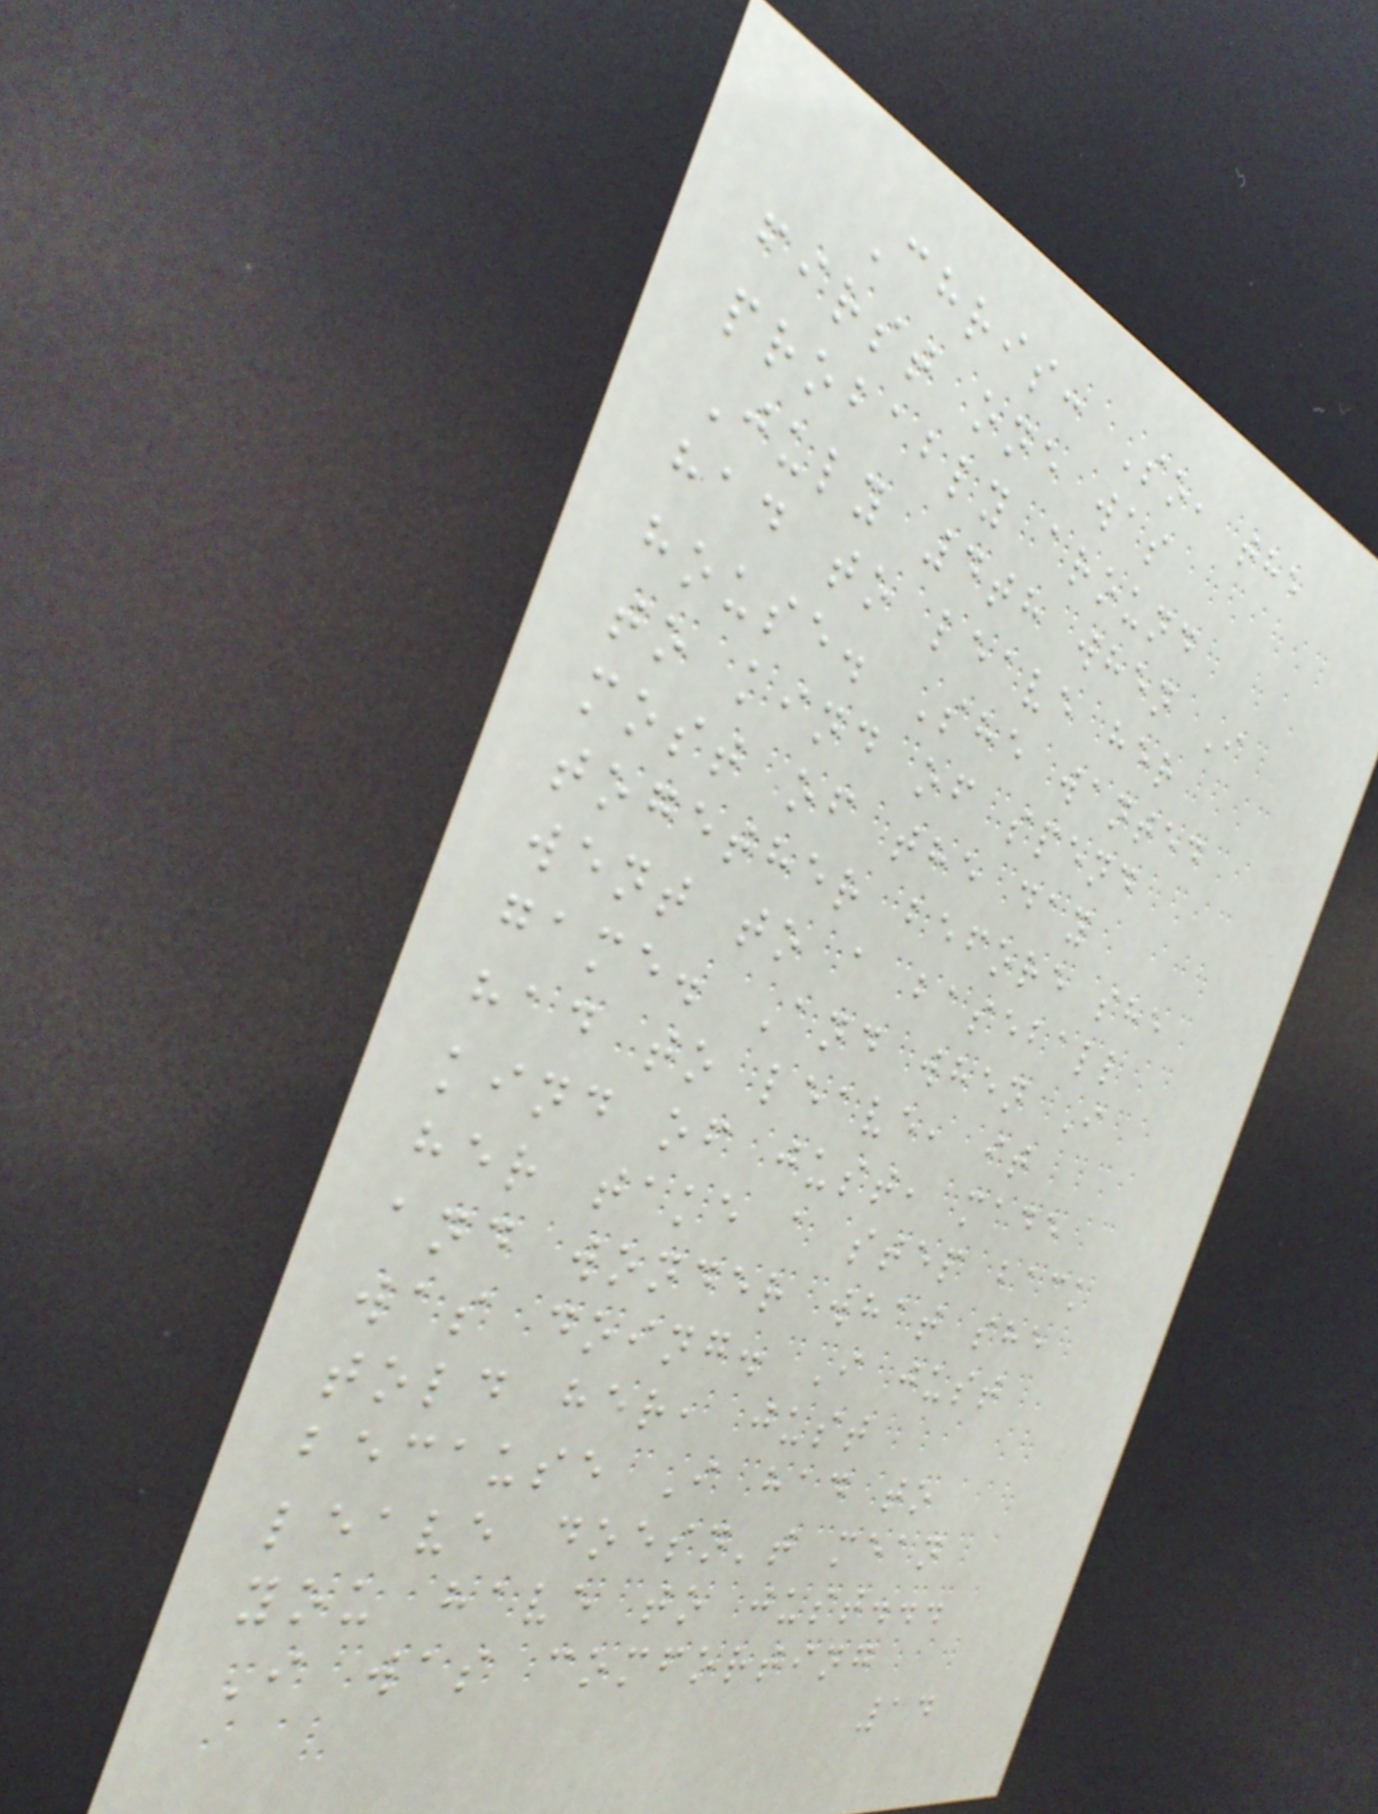Chris: So, the
first one was
probably around
July 4th when I
had to leave her
house. She wanted
to kind of spend
most of the day
together before she
went to a baseball
game. And when I
had to leave, it
kind of just, made
her take a step back
and wonder what she
was doing. I just
told her, just
because I had to
leave doesn't mean
you have to just...
I was comforting
14
